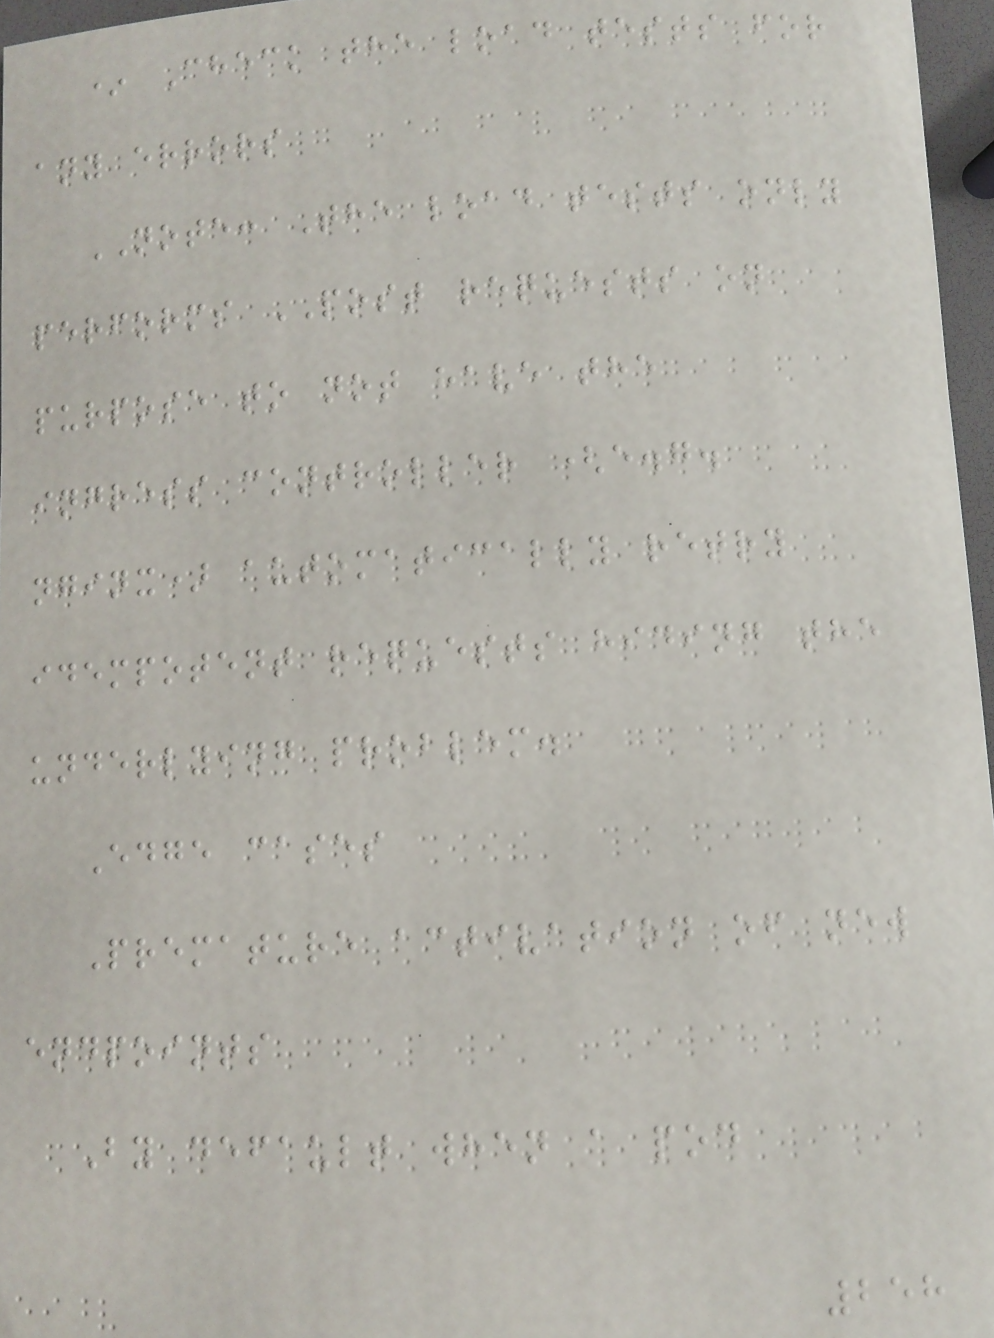* Check the load tests for
any errors
NOTE: The load tests only
performs POST requests on
purpose to not have the
ingress controller (e.g.
nginx) automatically retry
idempotent requests hiding the
underlying problem.
Edge cases
Premature activation of new
endpoints
By default when a pod
258
